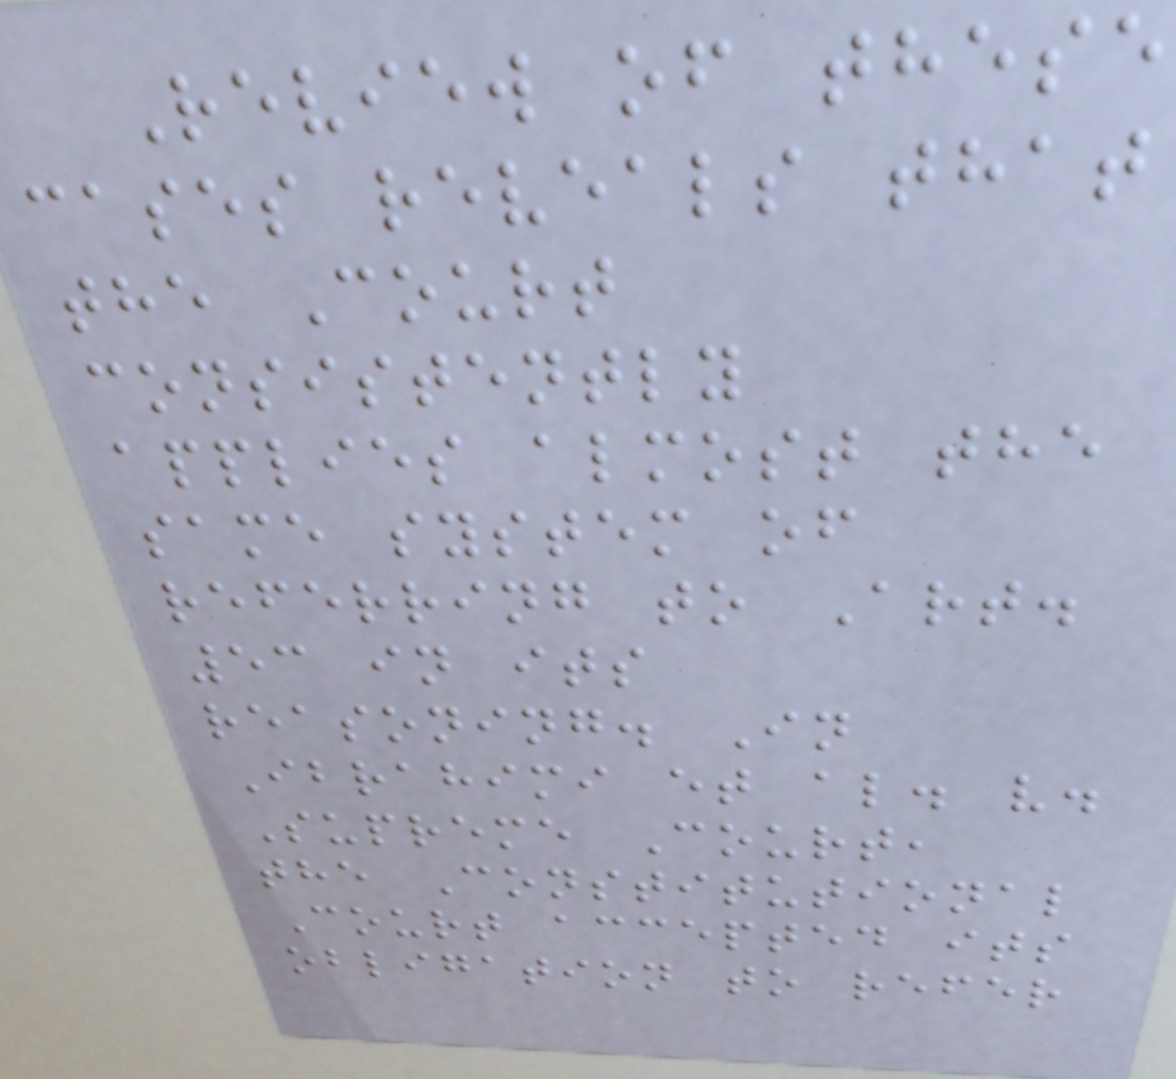Review of these
cases reveals that
the Court
consistently
applies almost the
same system of
referring to Art.
53 in its
reasoning. In
Ibrahimi et al. v.
Supreme Court,
the Constitutional
Court accepted its
obligation to refer
